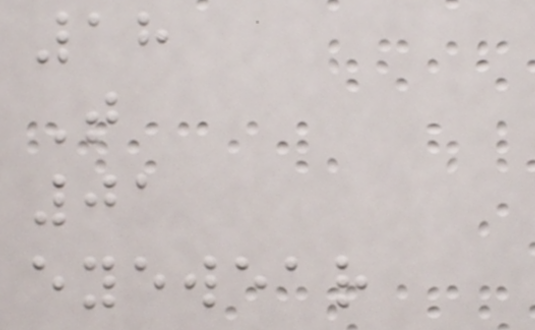18
T
01
eyewear
